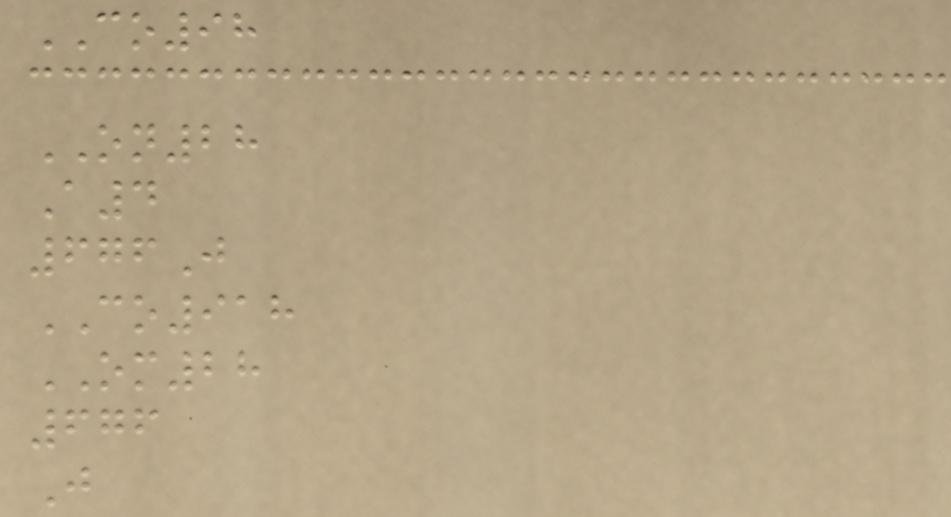CO98
ON28
A4
676J
CO918
OM28
676
J
